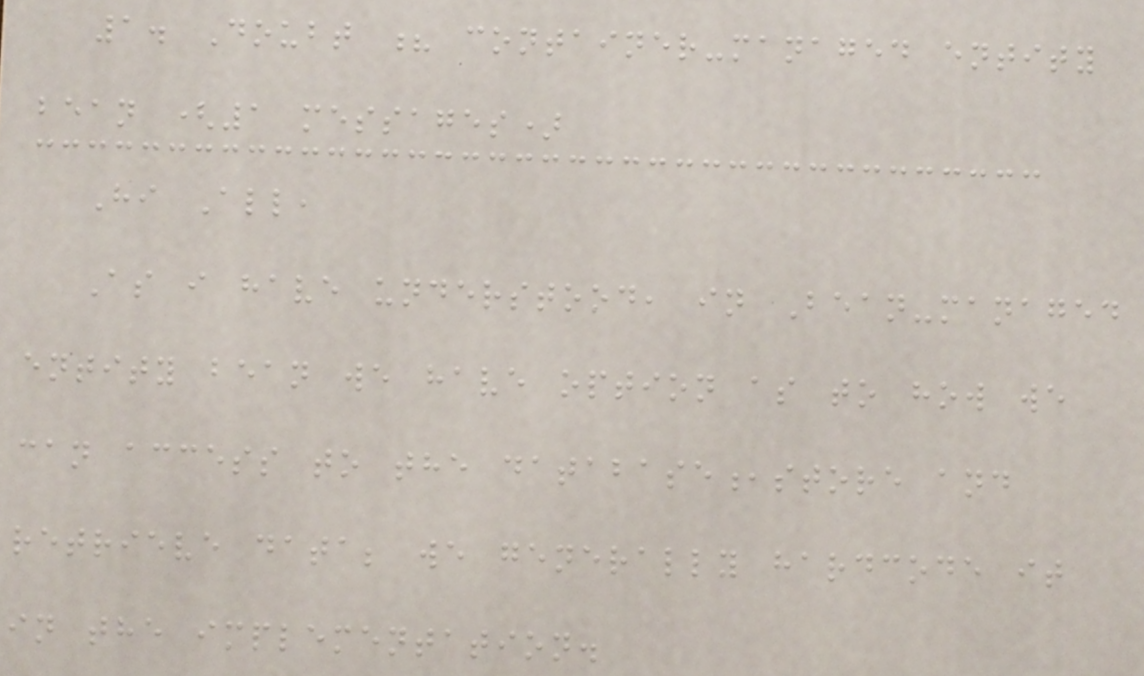1. Doubt ? container-managed entity
bean (1 messages)
Hi All,
As i have understood, in Bean-managed
entity bean we have option as to how we
can access to the database,store and
retrieve data; we generally hardcode it
in the implementation.
